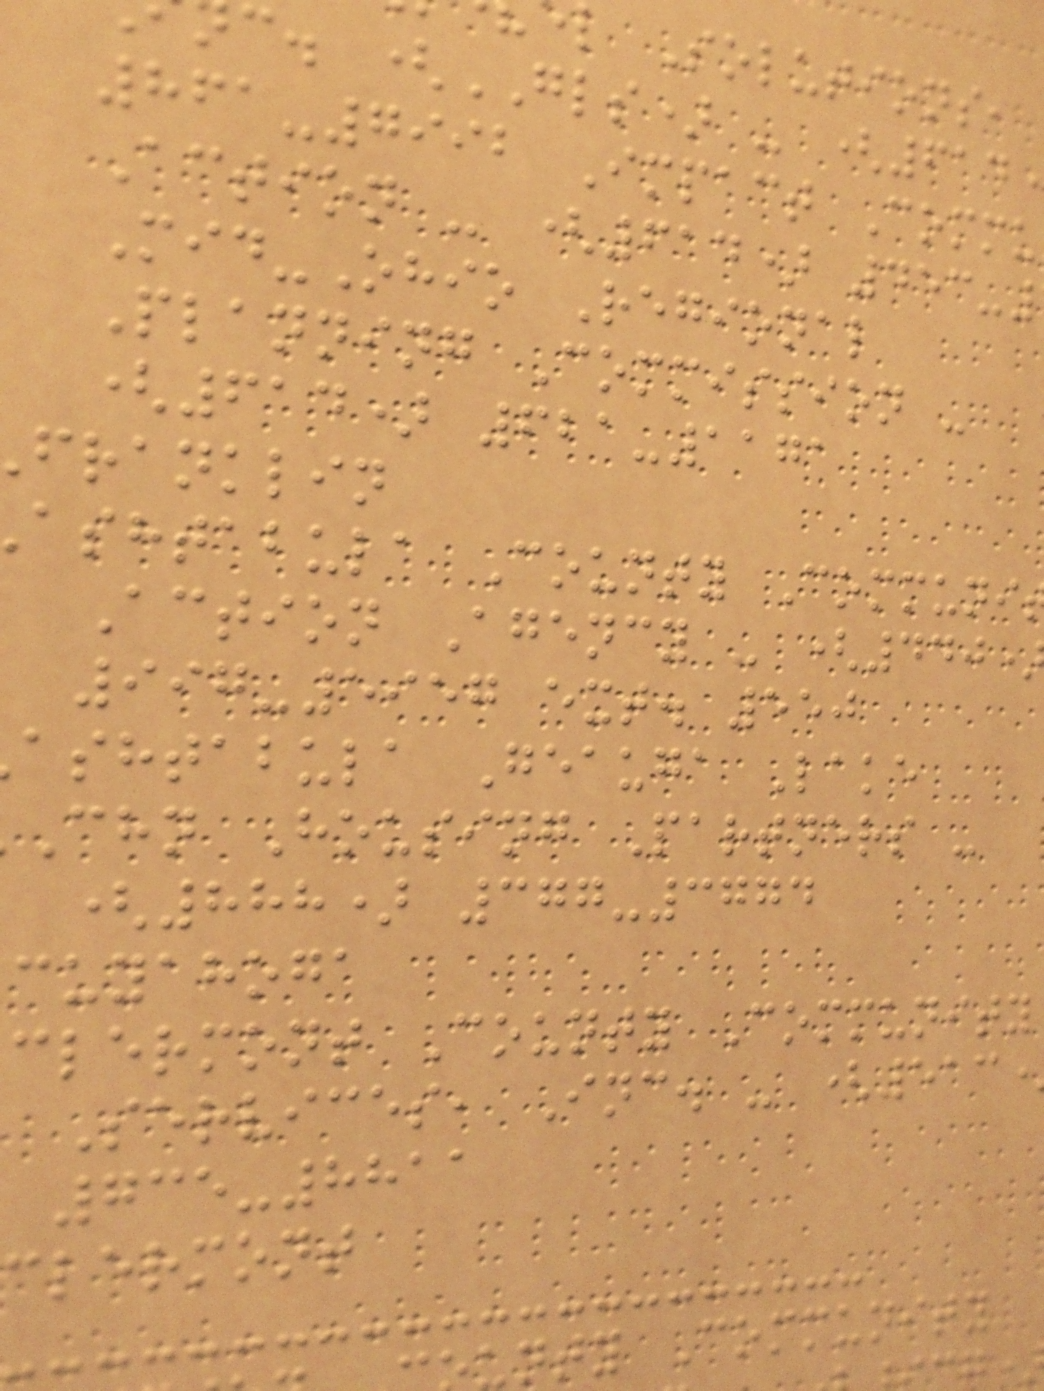l Solutions,
c. (GLS) - (614
861-7992 Impact Commu
Action - (614) 453-
Mid-Ohio Regional
Planning Commission -
(614) 621-1171
franklin
ashtabula County Communi
Action Agency - (440
997-5957 ext. 550
ashtabula Geauga Lake
chn Housing Partners -
(888) 377-3774
cuyahoga
clermont County Community
Services, Inc. - (513
735-8811
clermont
unty Community
